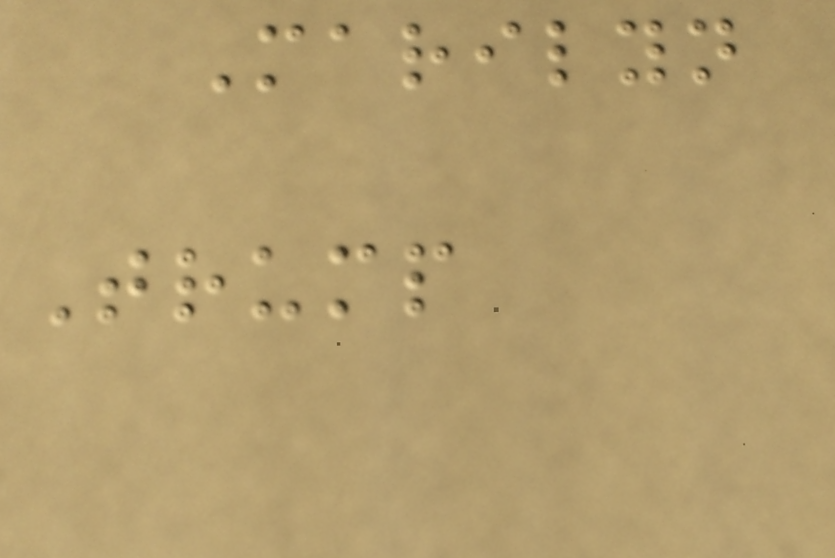Marilyn
Trump
